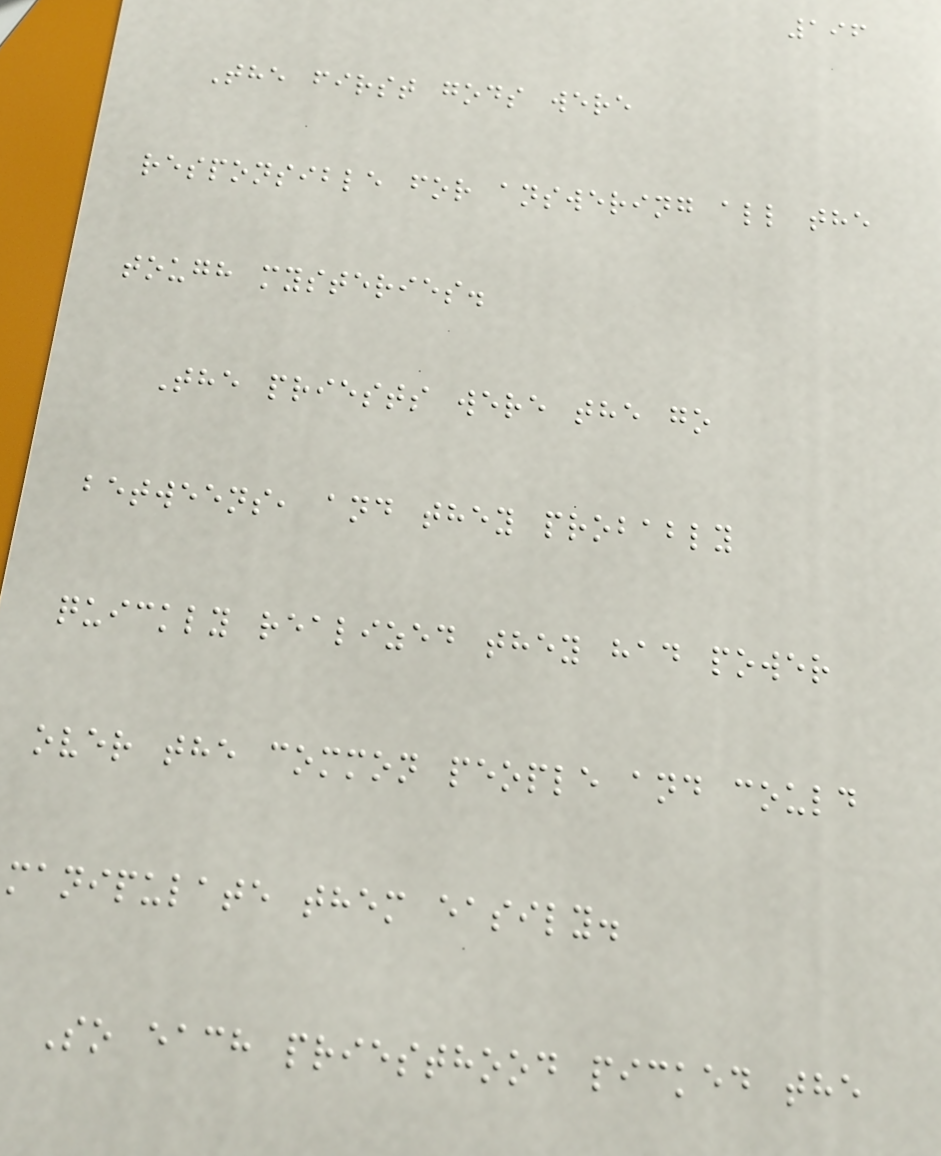196
The first gods were
responsible for answering all the
tough mysteries.
The priests were the go
betweens, and they probably
quickly realized they had power
over the common people and could
manipulate them easily.
So each priesthood picked the
